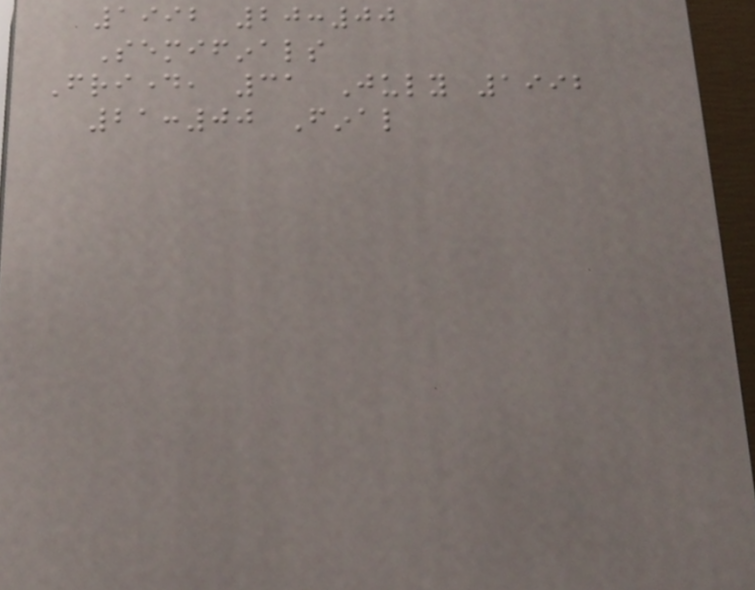1992 20:00
Semifinals
Friday, 31 July 1992
21:00 Final
